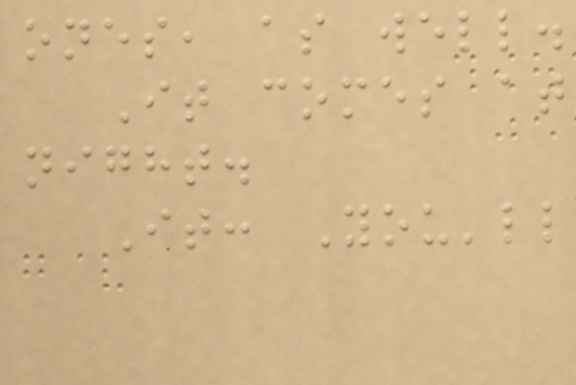ones, as well.
It comes at
night.
It: You'll
